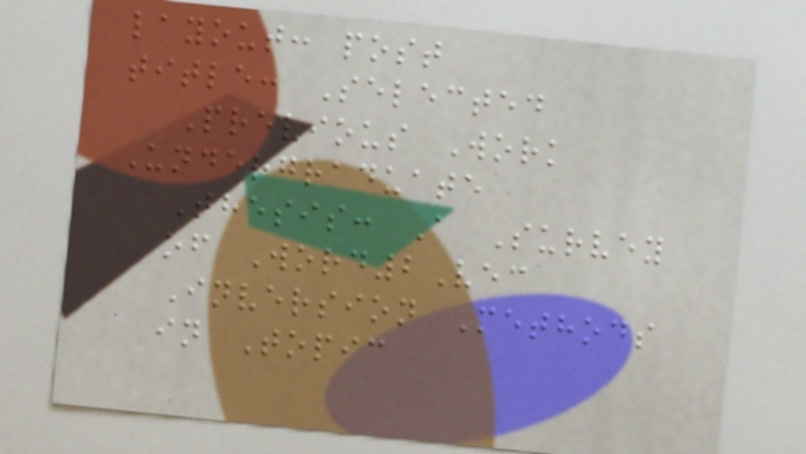layout: post
title: Selected
Previous Work
Undergraduate
Thesis: A Survey
of Word2Vec
Inversion Methods
in Topic
